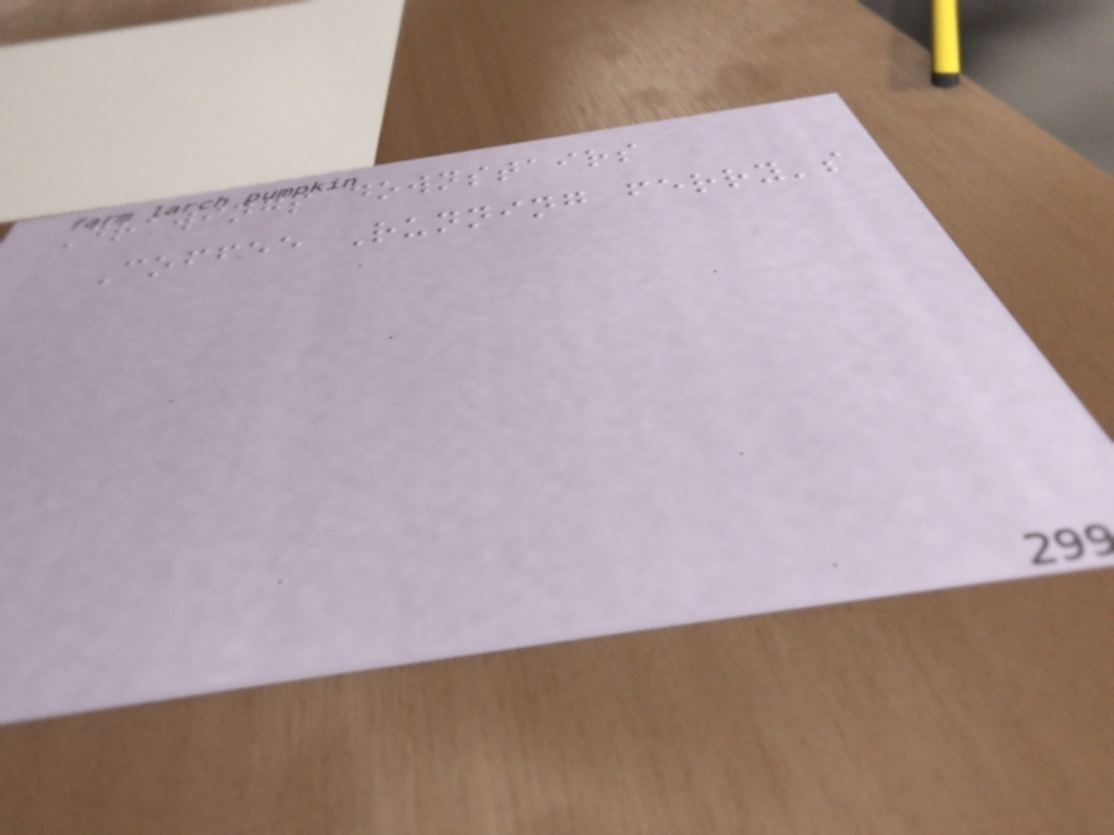Drawings downstairs
Coffee Running ferry's
